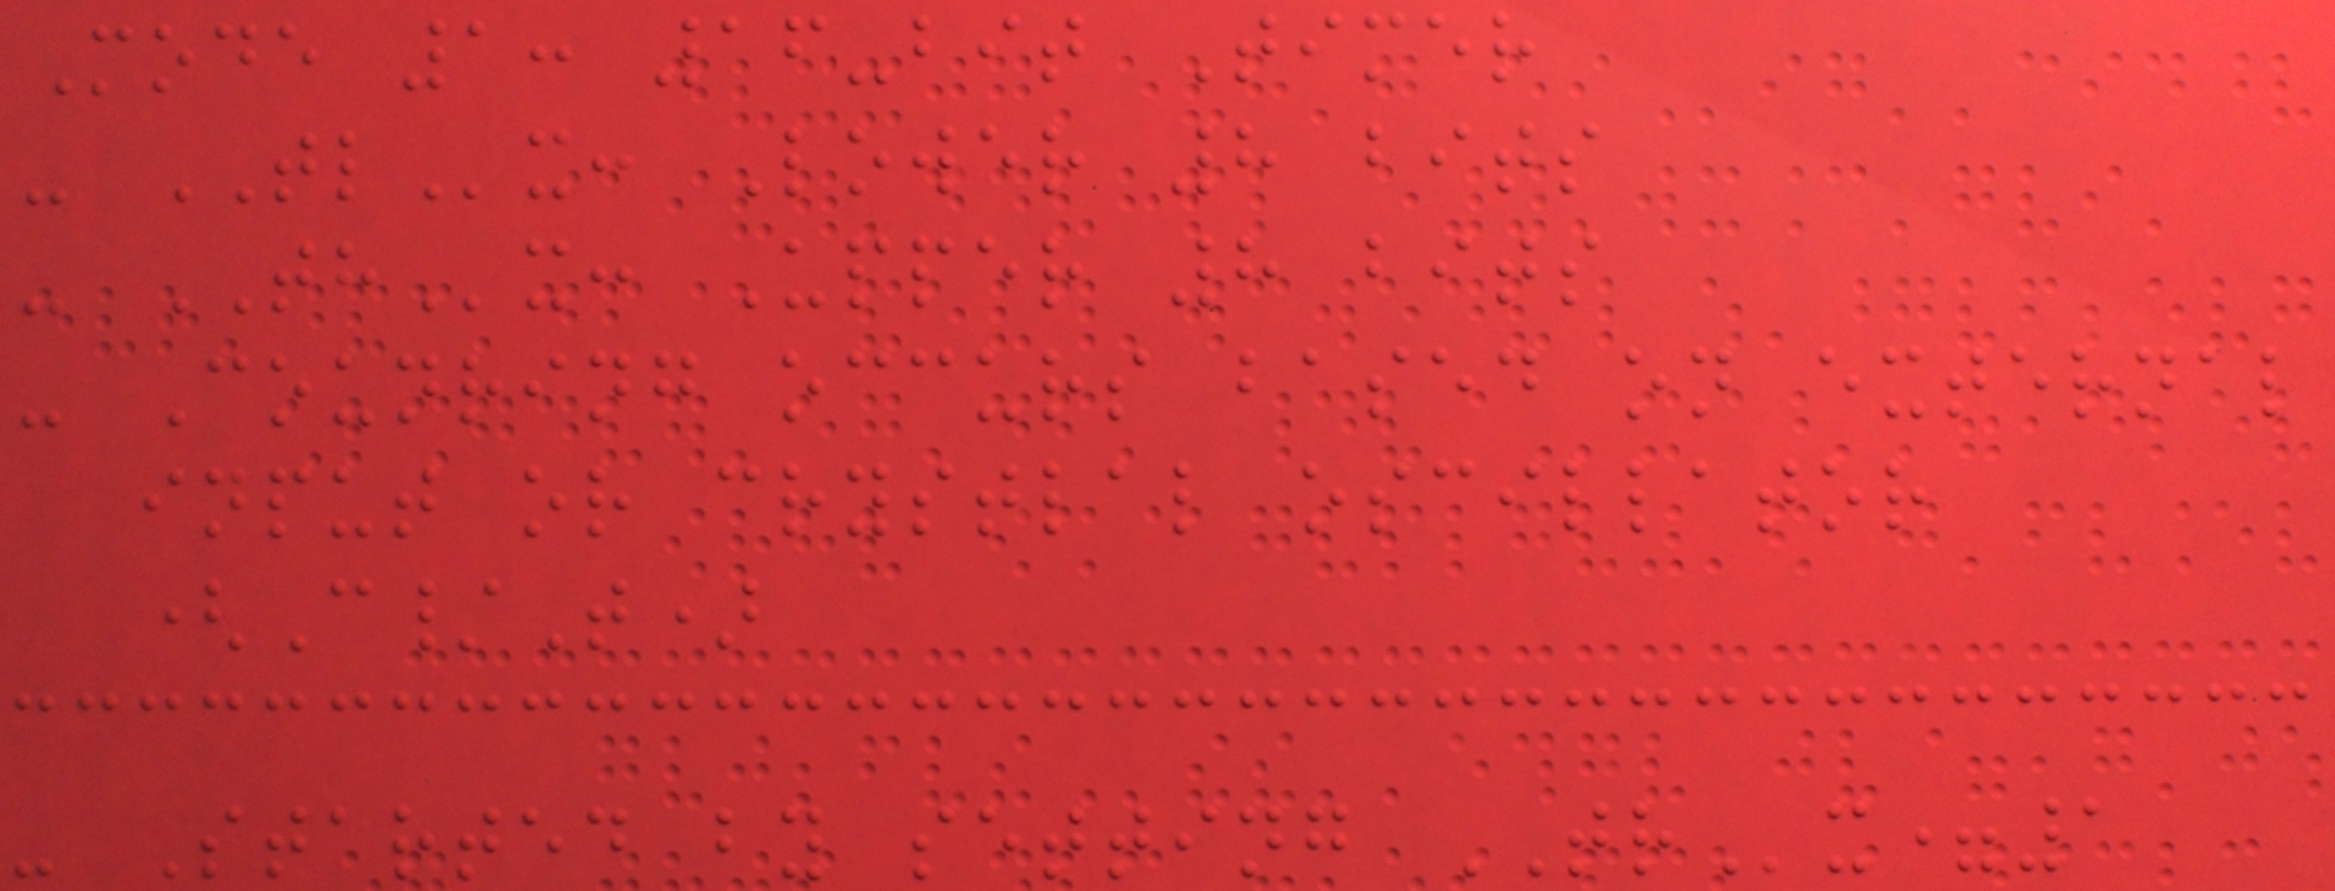Mode 1: 16-bit Timer
- TLx: Lower 8 bits
- THx: Upper 8 bits
- Counring occurs based on external
input or crystlal oscillator
(C/T)
- Started by setting TRx=1
